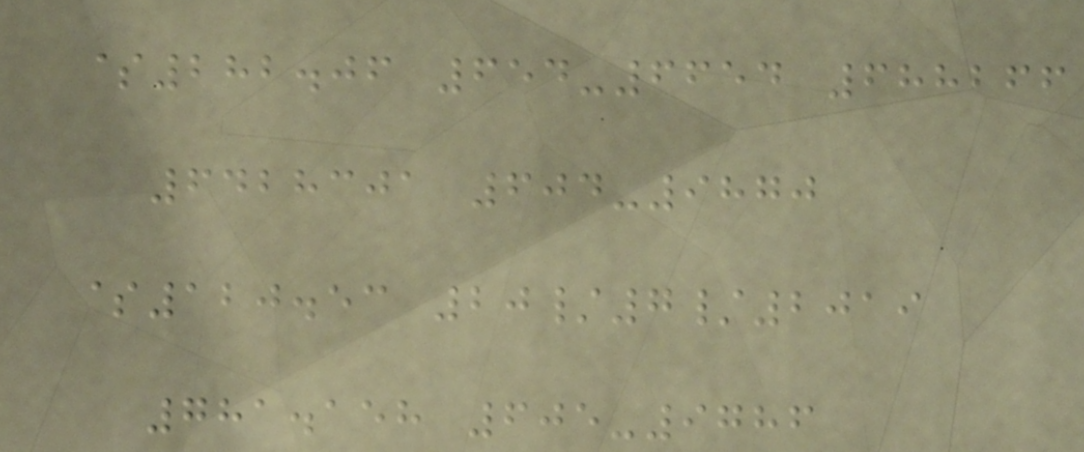$282.06 654-6654 688266
6428301 604-9870
$120.53 20/7/2019
781.158 605-9786
